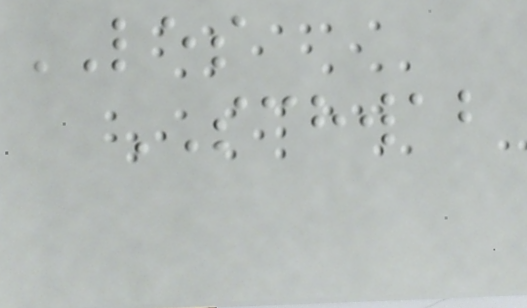LES
SCHWAB
